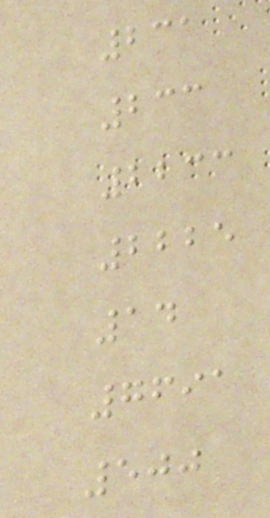231
233
2233
2225
14
7691
500
